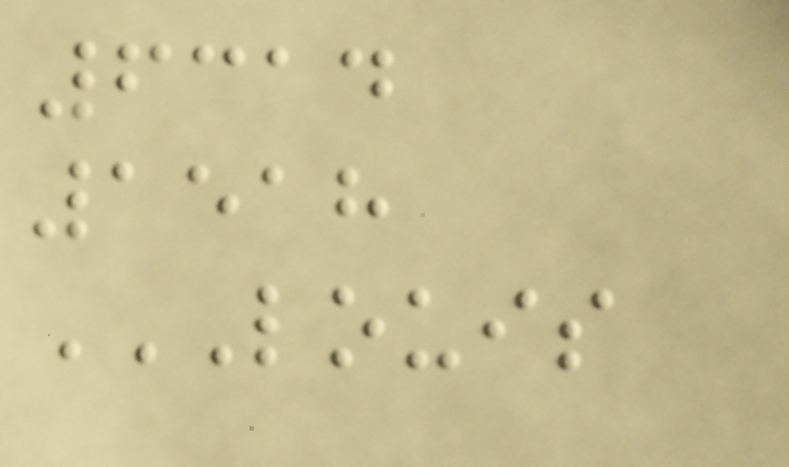6314
1518
LOUIS
